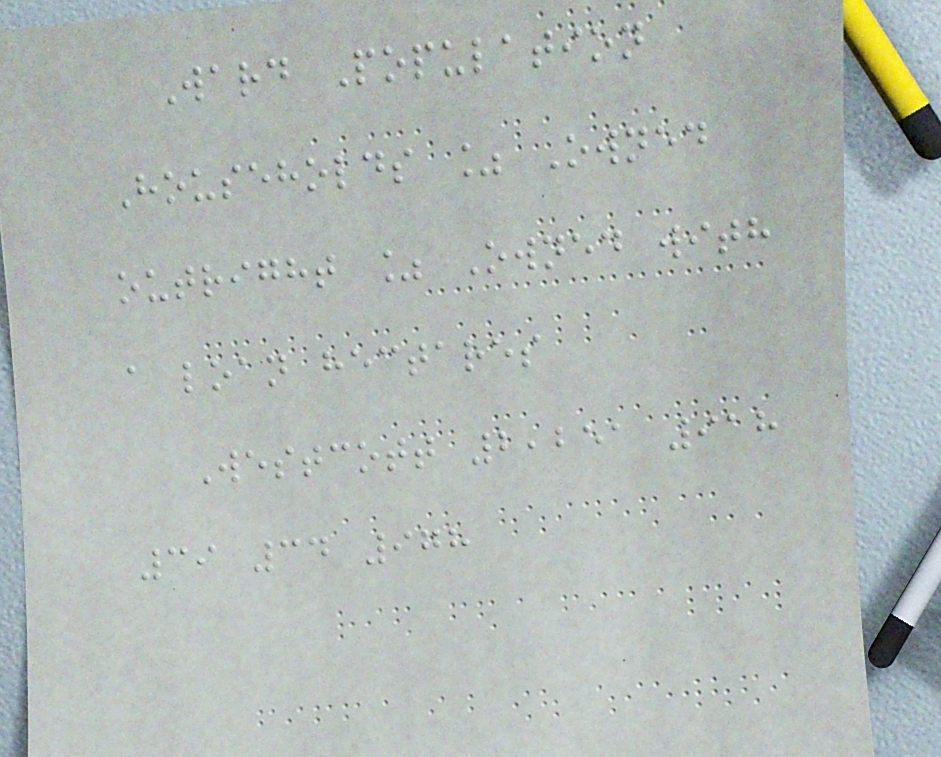Ward Population
Households % Owned
outright % Owned with
a loan hectares
Westcott 2,251 918
39 34 978
